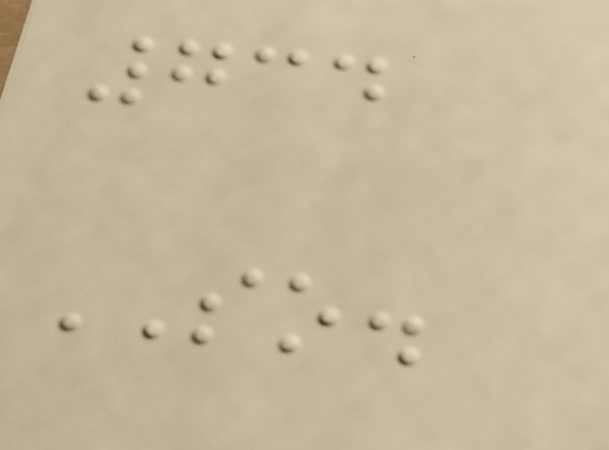734
SO.
